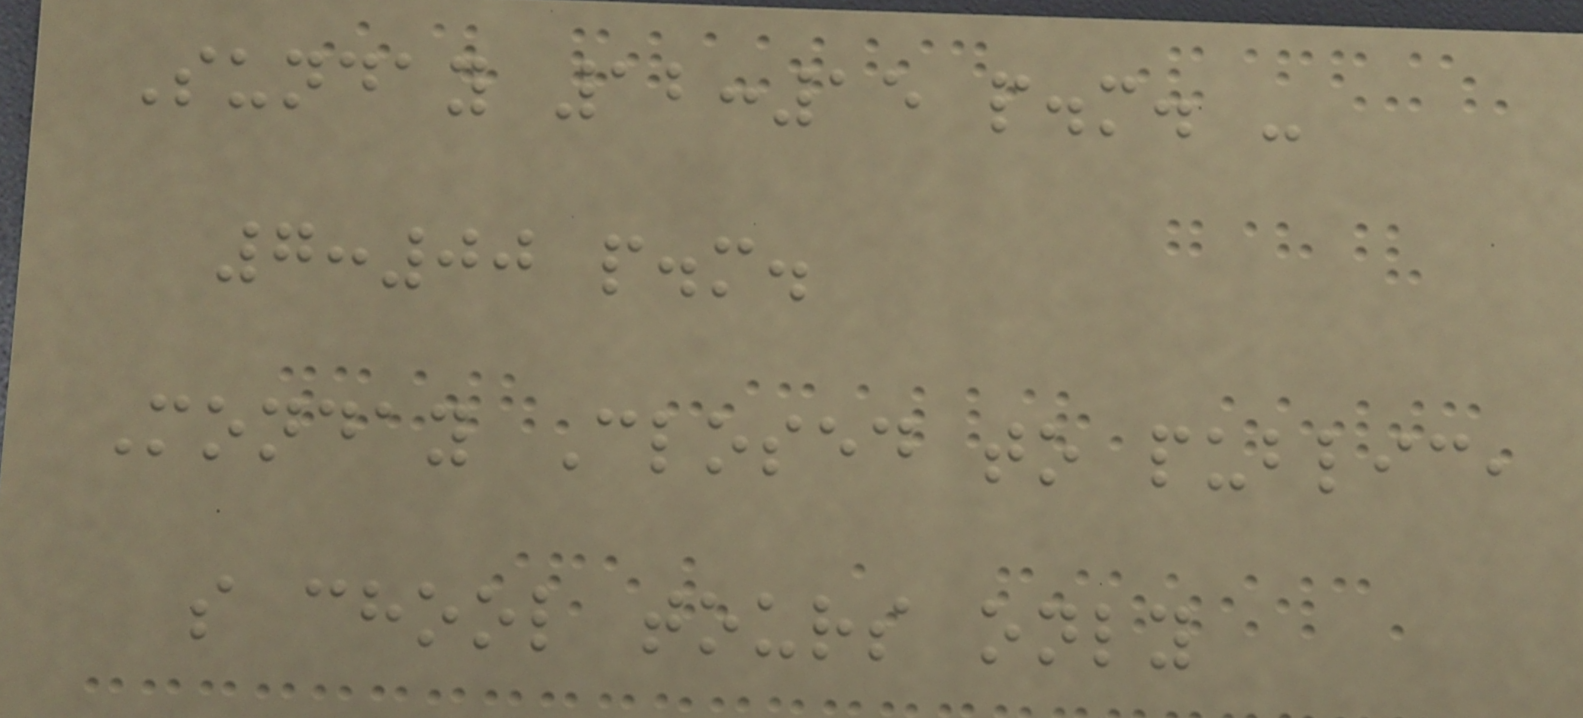Sunday 12:15 p.m. -
7:00 p.m.
Monday Closed to public,
s chool tours only
